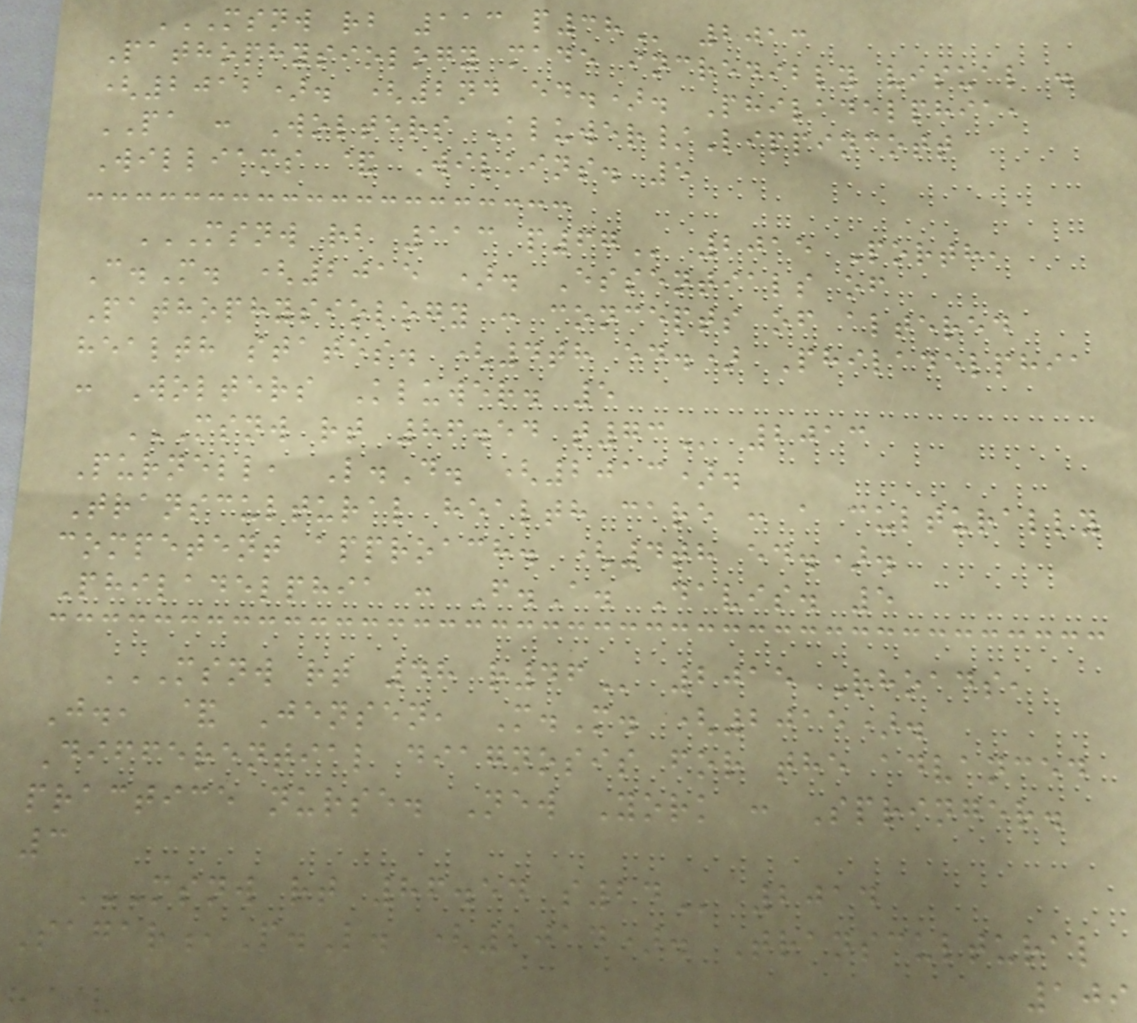MSNW RB 113 P38 2013
Pathophysiology made incredibly visual .
(2012). (2nd ed.). Philadelphia,
PA : Wolters Kluwer/Lippincott
Williams & Wilkins. 5
MSNW RB 113 P67 2015 Porth,
C.M. (2015 ). Essentials of
Pathophysiology : concepts of altered
health states. (4th ed.) Philadelphia
: Wolters Kluwer. 5
MSNW RT 86.54 T73 2013
Purnell, L.D. (2013).
Transcultural health care : a culturally
competent approach. (4th ed.).
Philadelphia : F.A. Davis. 5
MSNW RT 48 R46 2015 Rhoads,
J., & Jensen, M.M. (2015).
Differential diagnosis for the advanced
practice nurse. New York : Springer.
3
MSNW RT 86.54 S24 2014
Sagar,P.L. (2014). Transcultural
109
